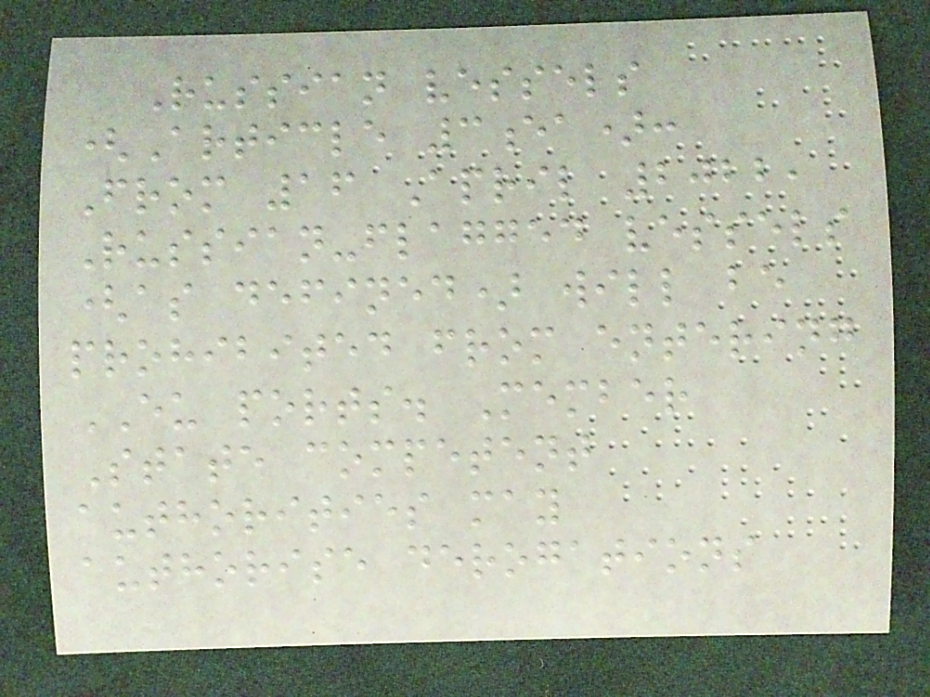Russian vessels
(Article 3ea):
From 16 April 2022,
Russian-flagged vessels
(as defined) will be
prohibited from entering
EU ports. Member
State competent
authorities may
authorise derogations
